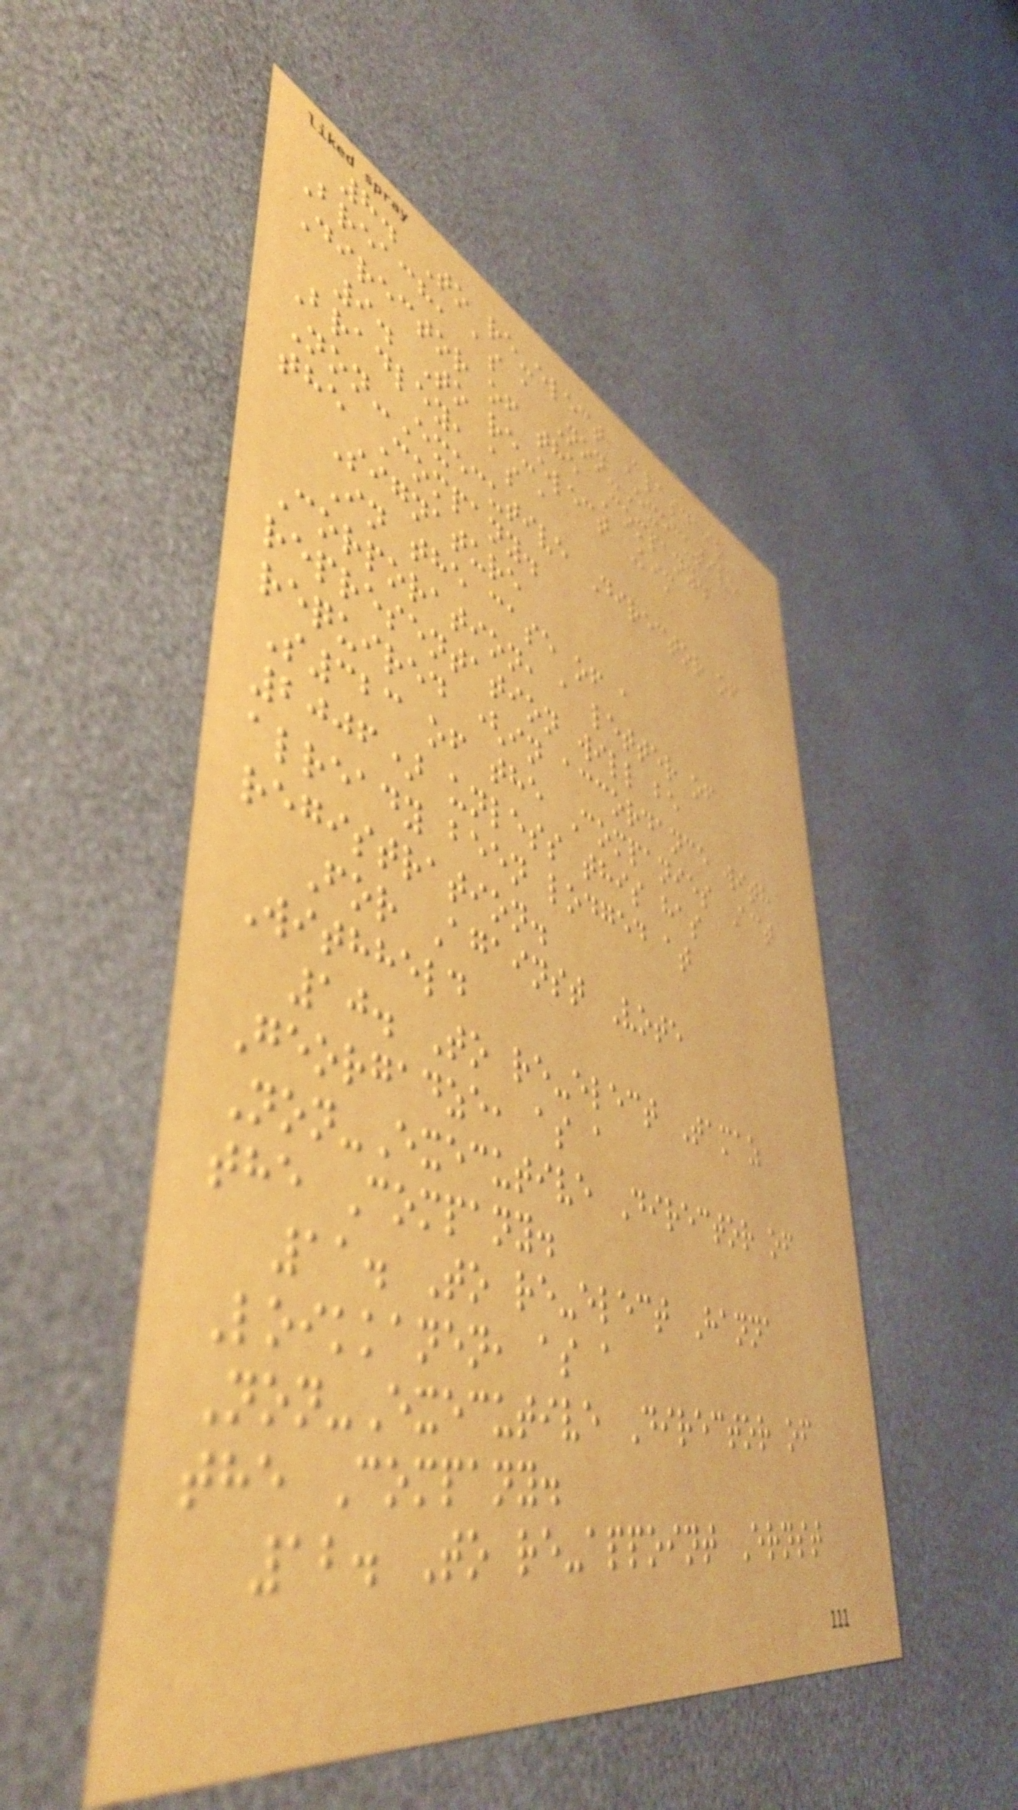8. To re-elect Alasdair
Breach, as a Non-Executive
Director of the Company.
9. To re-elect Kim
Bradley, as a
Non-Executive Director of
the Company.
Signature
In the case of a
Corporation, a letter of
representation will be
required (in accordance with
S323 of the Companies Act
2006) unless this has
already been lodged at
registration.
For Against Vote
Withheld
10. To re-elect Tamaz
Georgadze, as a
Non-Executive Director of
the Company.
11. To re-elect Hanna
Loikkanen, as a
Non-Executive Director of
the Company.
12. To re-appoint Ernst
